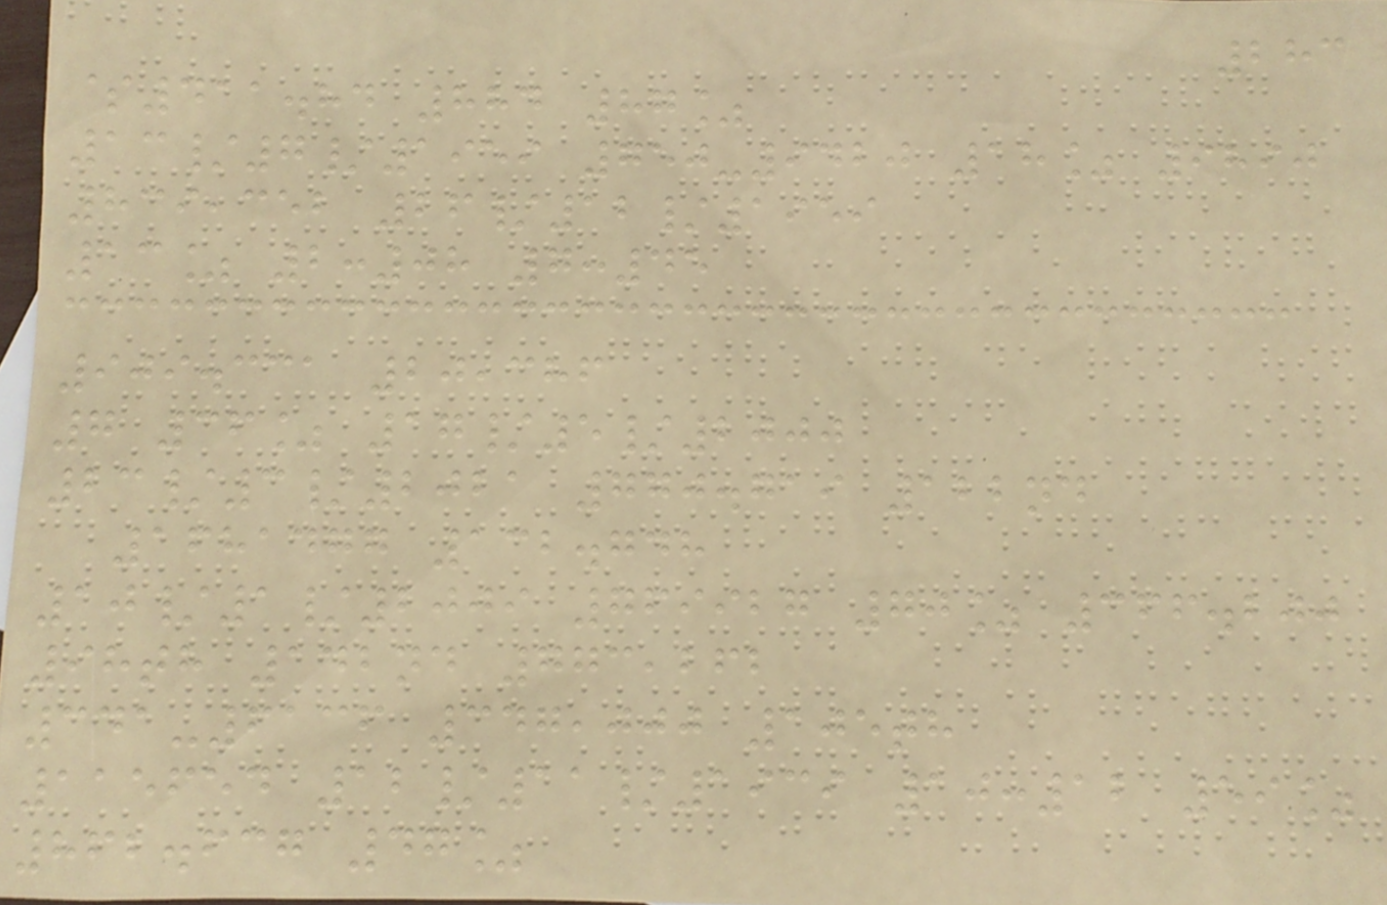283
$411.84 884 87%
13/7/1959 750-9420 18% 9890
839,352 26/12/1959
13% 2:08 7:45
909.331 20,386
7 36% 17/5/2000
23/3/2021 770.719 122nd
1681477 132.748
10/1/2009 769927 70% 366.200
98th 142nd 773,262
341-6136 347,000 105th
115654 12/11/1939 10:12 59%
862.637 47%
